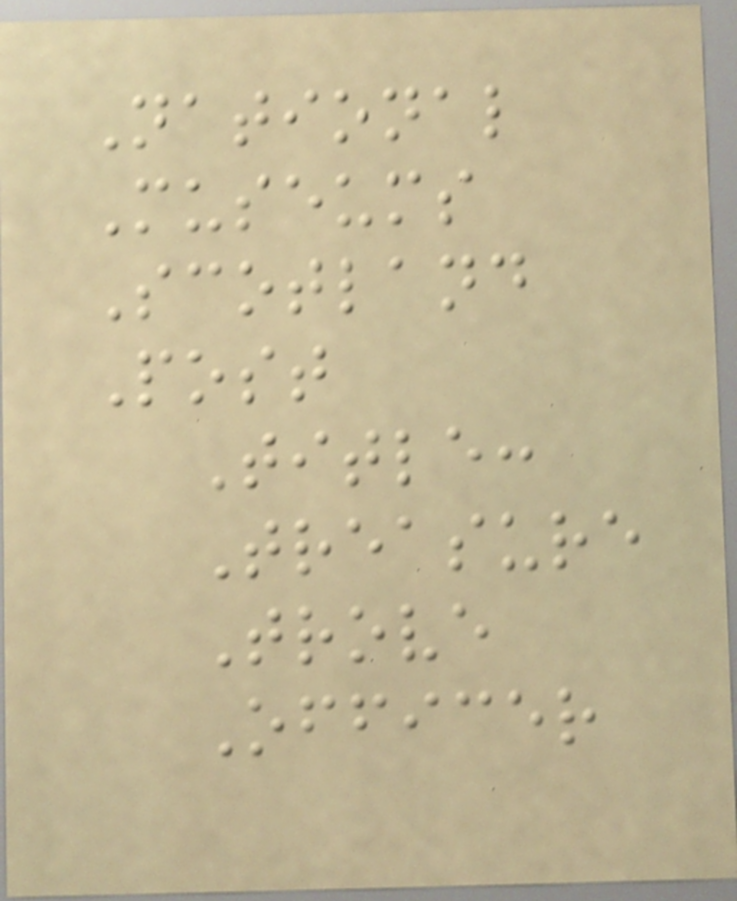National
Museums
Scotland
Post
Title:
Treasure
Trove
Officer
